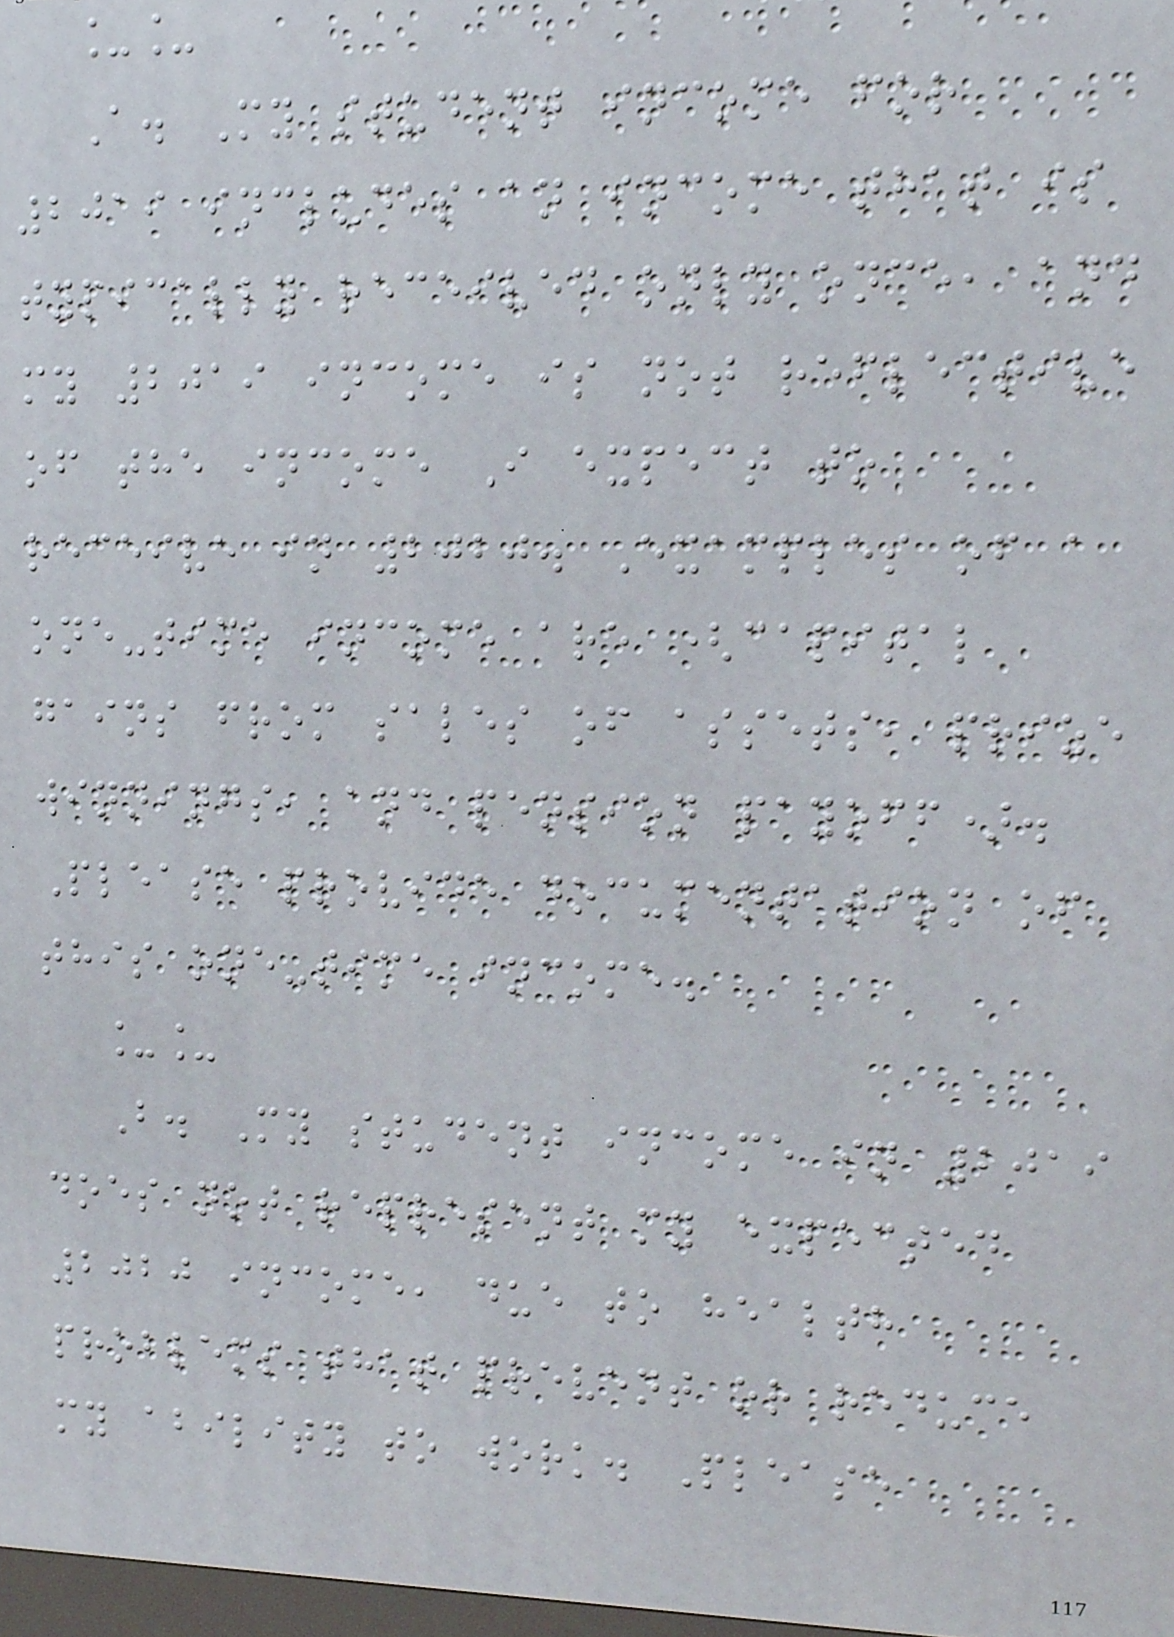__
A. My student income for
2019 includes an income that is
typically received only once, and
my 2019 income is not reflective
of the income I expect to
receive in 2020. Examples of a
one-time income are (capital
gains from sales of assets, prize
winnings, and pension payoff).
Please provide documentation of
this one-time income.
__
B. My student income in 2019
does not represent my expected
2020 income, due to health
problems that prevent or reduce
my ability to work. Please
